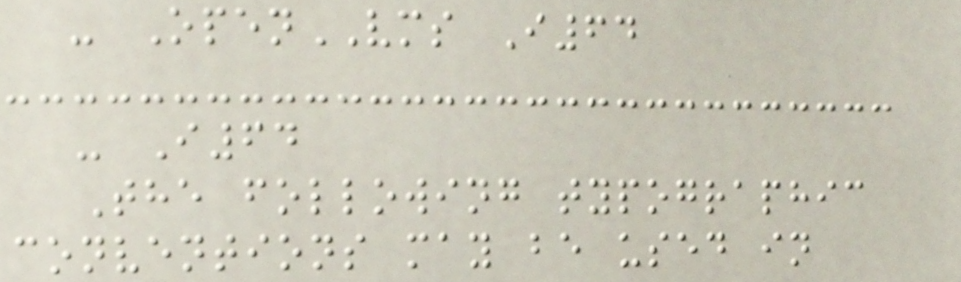- OpenVMS I64
- I64
The following typographic
conventions may be used in
